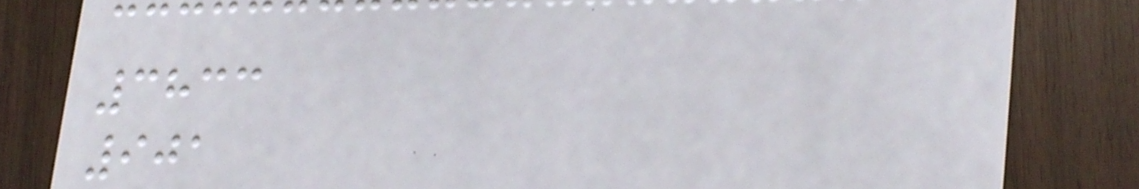3833
901
